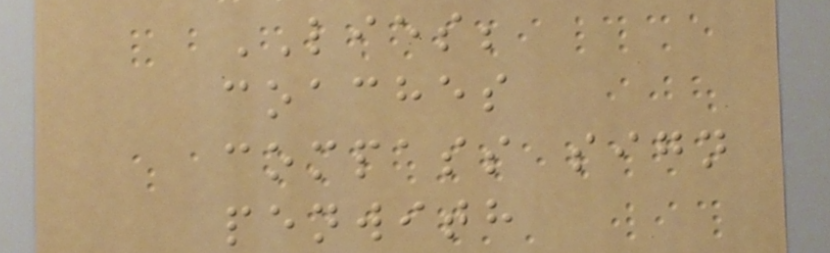LIES;
coaches
compass sign
penwith
